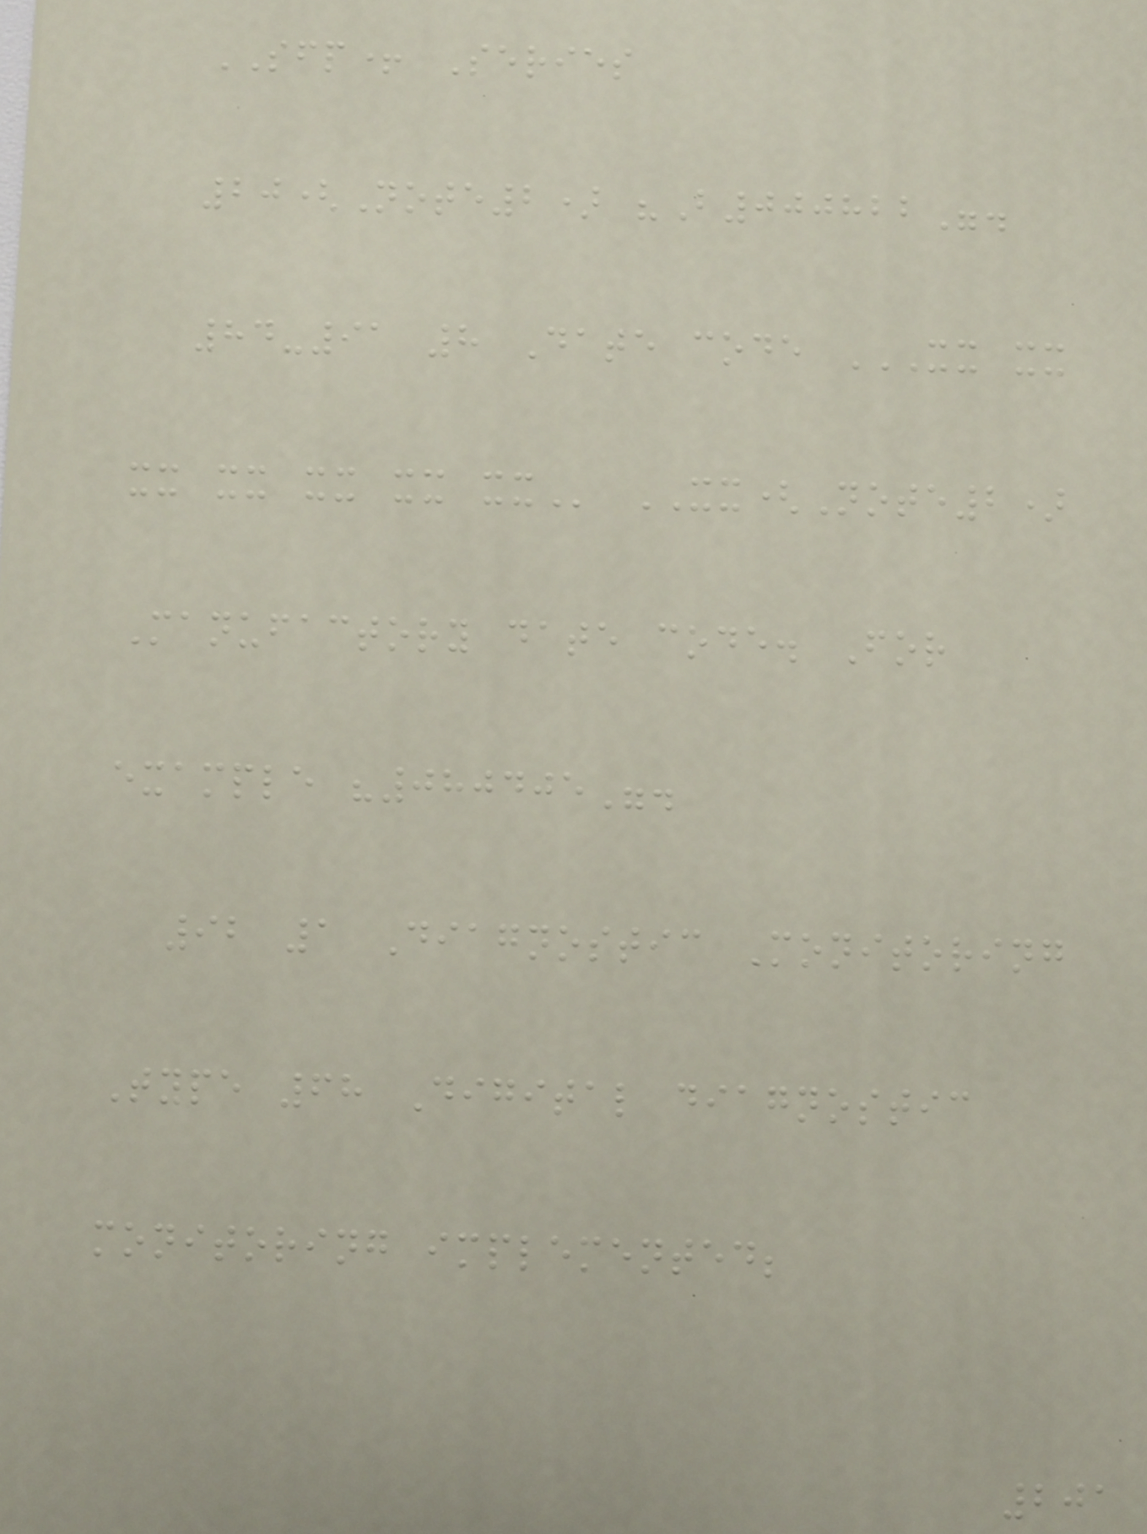SFP+ Series
20(Note2) "B000822".
84-91 8 Date code XX XX
XX XX XX XX XX XX(Note2)
Manufactory date code. For
example "080405".
92 1 Diagnostic Monitoring
Type 68 Digital diagnostic
monitoring implemented;
201
